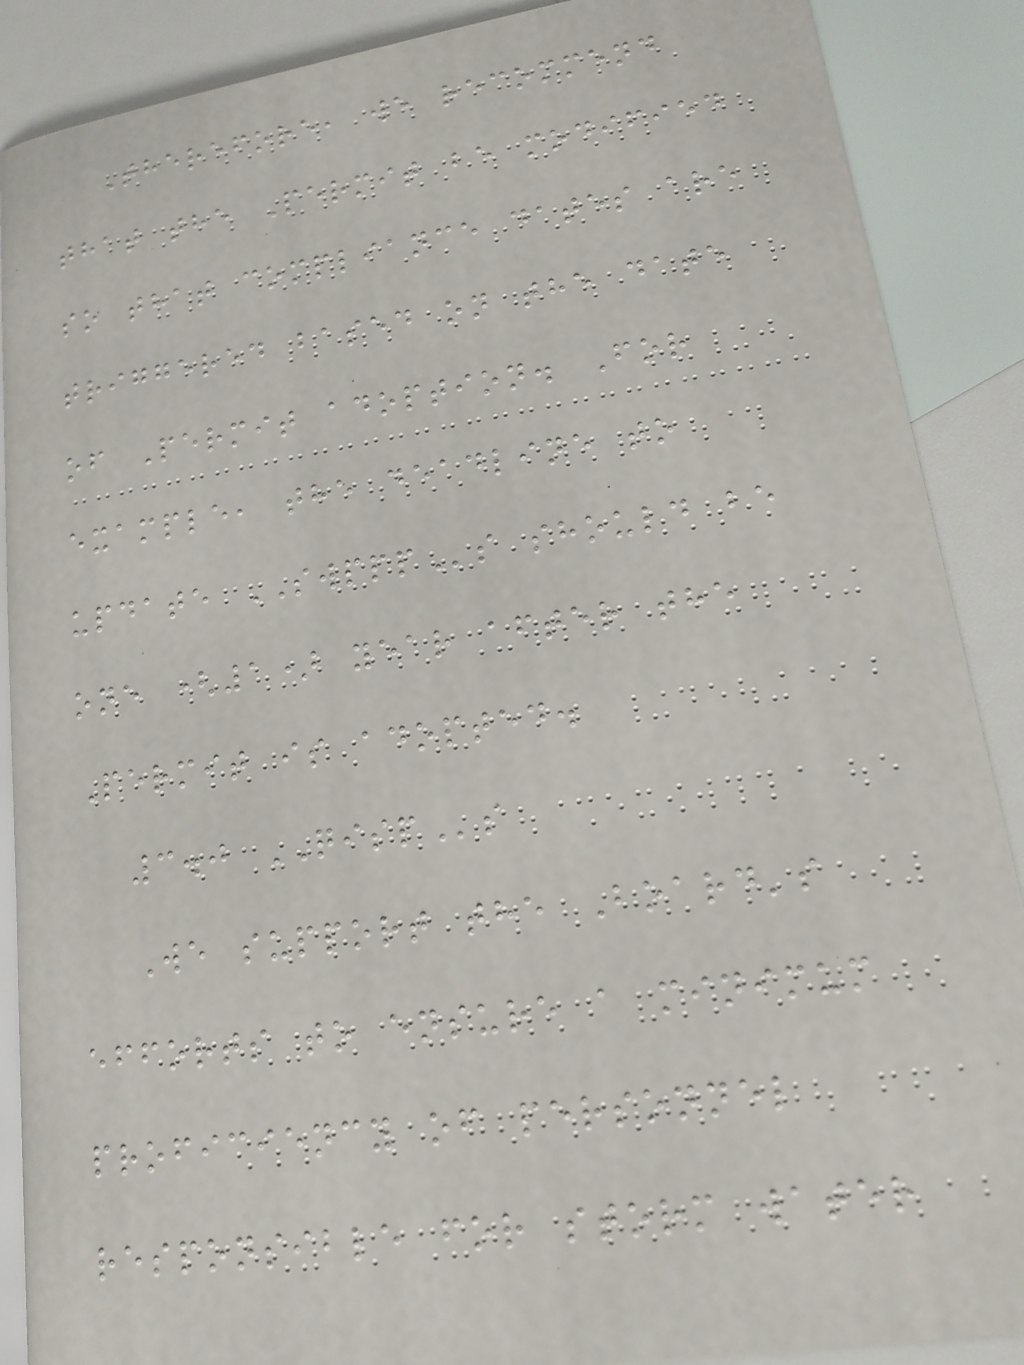Therefore, we recommend
that the Permit be modified
so that compliance dates are
triggered based on the date
of Permit adoption. For
example, the deadline to
update SWPPPs should be
one (1) year after the
Permit is adopted.
3.0 QISPs
We support the Board's
efforts to ensure a minimum
proficiency of personnel
responsible for storm water
